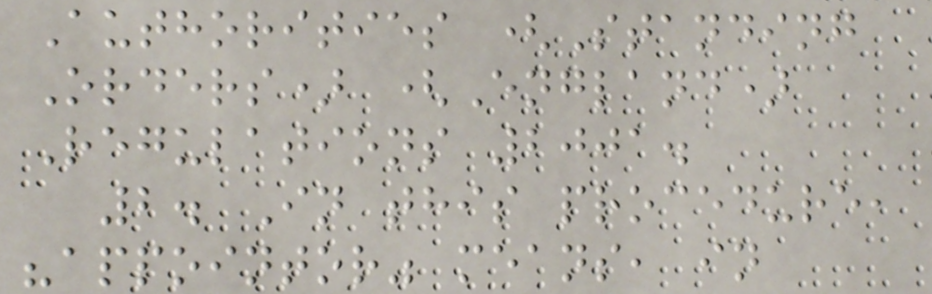Authorities (Standing
Orders) (England)
Regulations 2001.
2. In this procedure,
"appointor" means, in
